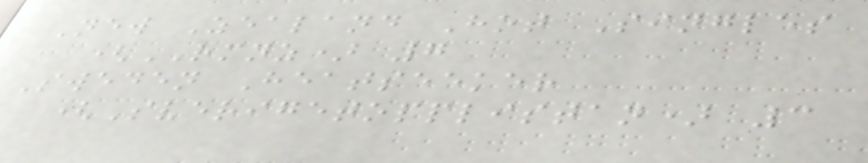New Zealand Hot Singles
(RMNZ) 7
Sweden Heatseeker
(Sverigetopplistan) 3
